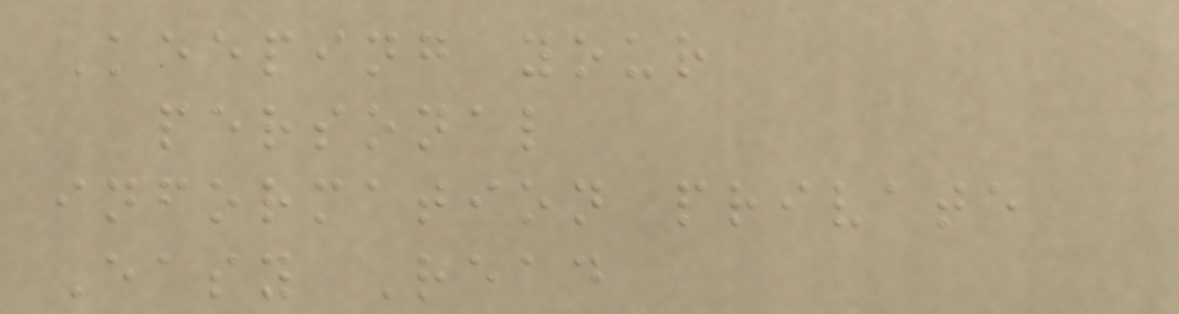Keeping your
personal
information private
Easy Read
